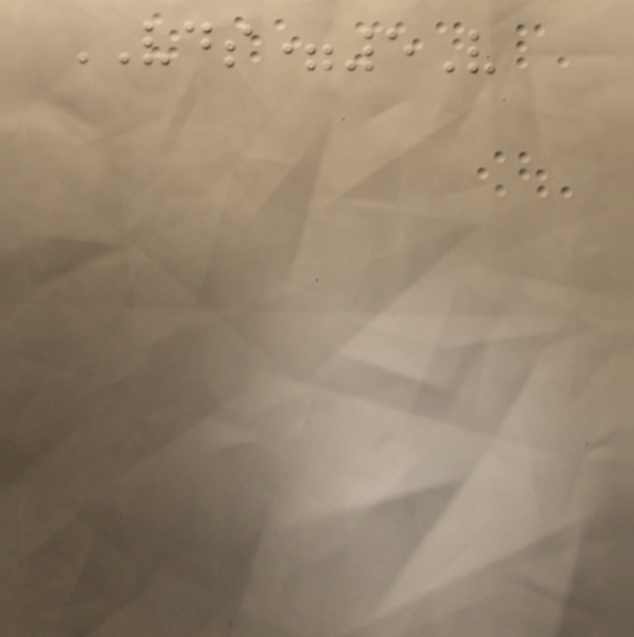VDS=5V
